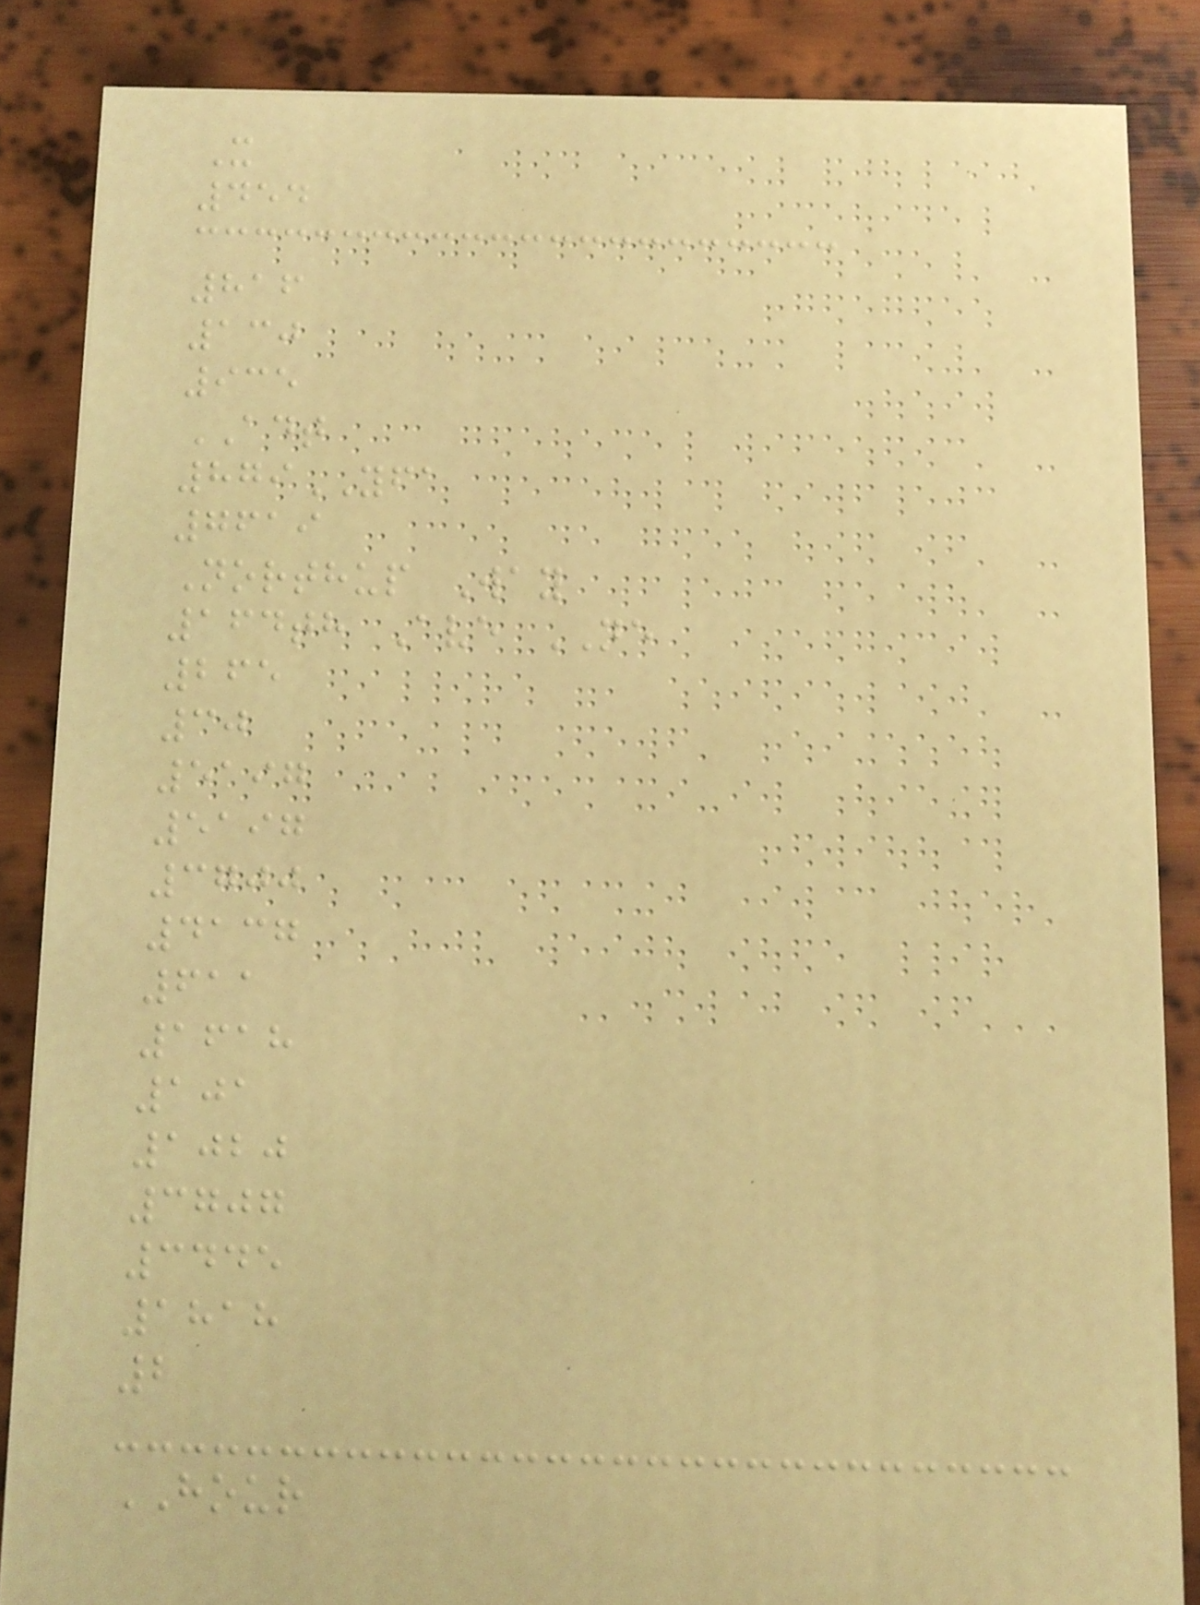X
454
816
130
935
ADT
879YFA
7619
Northup Way
164th Ave NE
265
30
5197
5197
3700
4137
611
1618
101
1020
3707
3445
1818
2
HOUR
